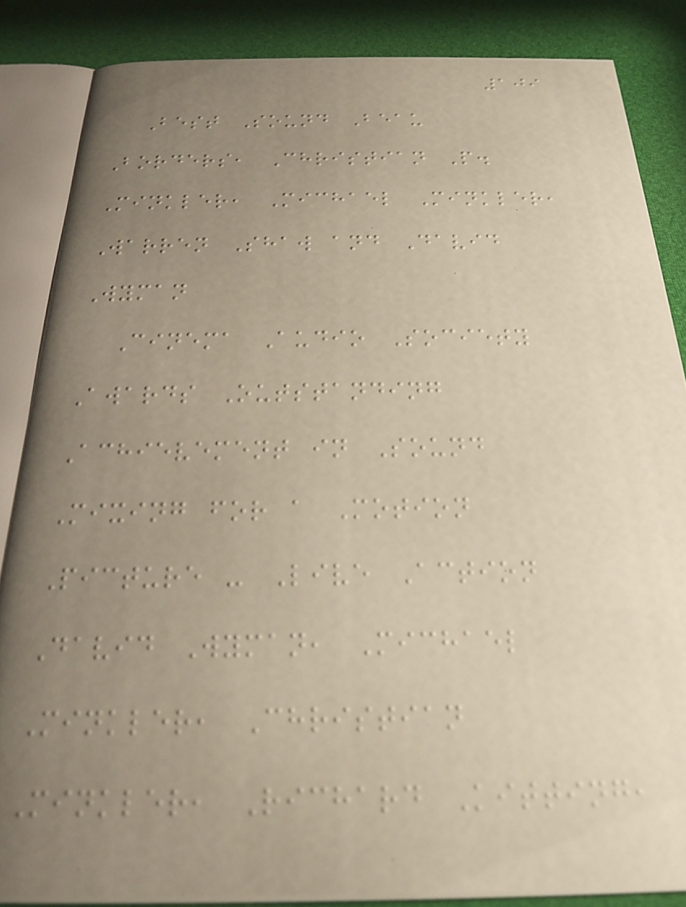109
Best Sound Beau
Borders, Christian P.
Minkler, Michael Minkler,
Warren Shaw and David
Wyman
Cinema Audio Society
Awards Outstanding
Achievement in Sound
Mixing for a Motion
Picture - Live Action
David Wyman, Michael
Minkler, Christian
Minkler, Richard Kitting,
